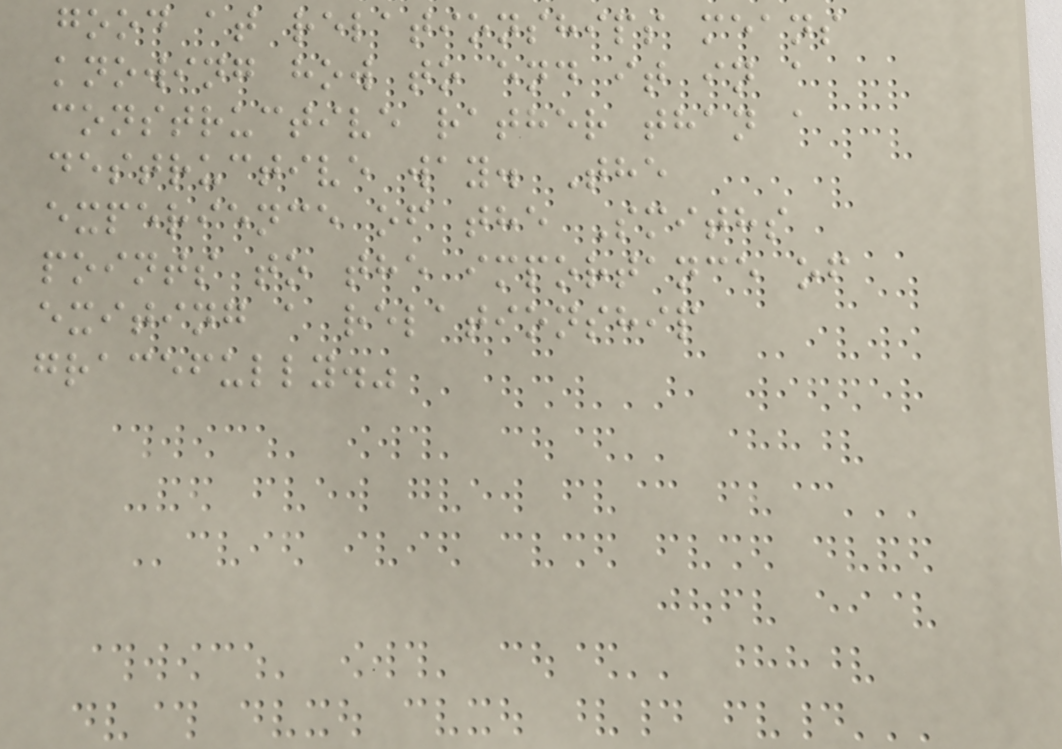good at relationships means
knowing how to end it in a
constructive rather than a
destructive way. The
experience of the Smiths
points to the importance of
exiting a relationship
gracefully."
